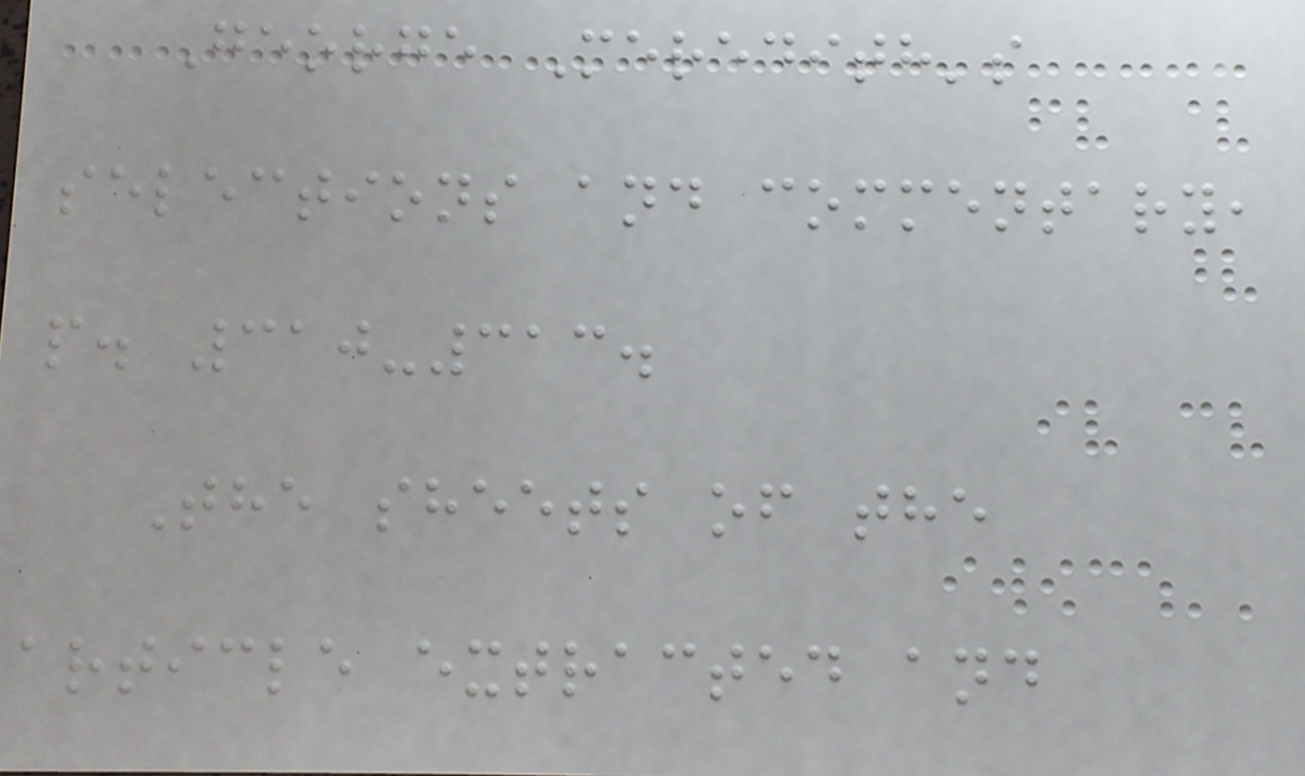George Meredith's
selections and commentary,
p. 310-313.
The sheets of the
article extracted and
